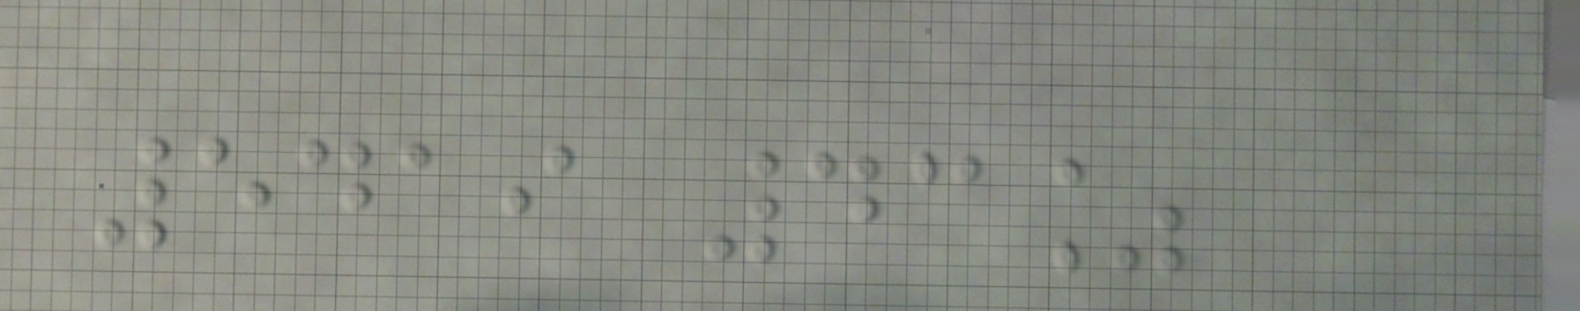5419 43%
